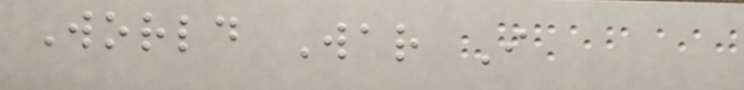World War I
